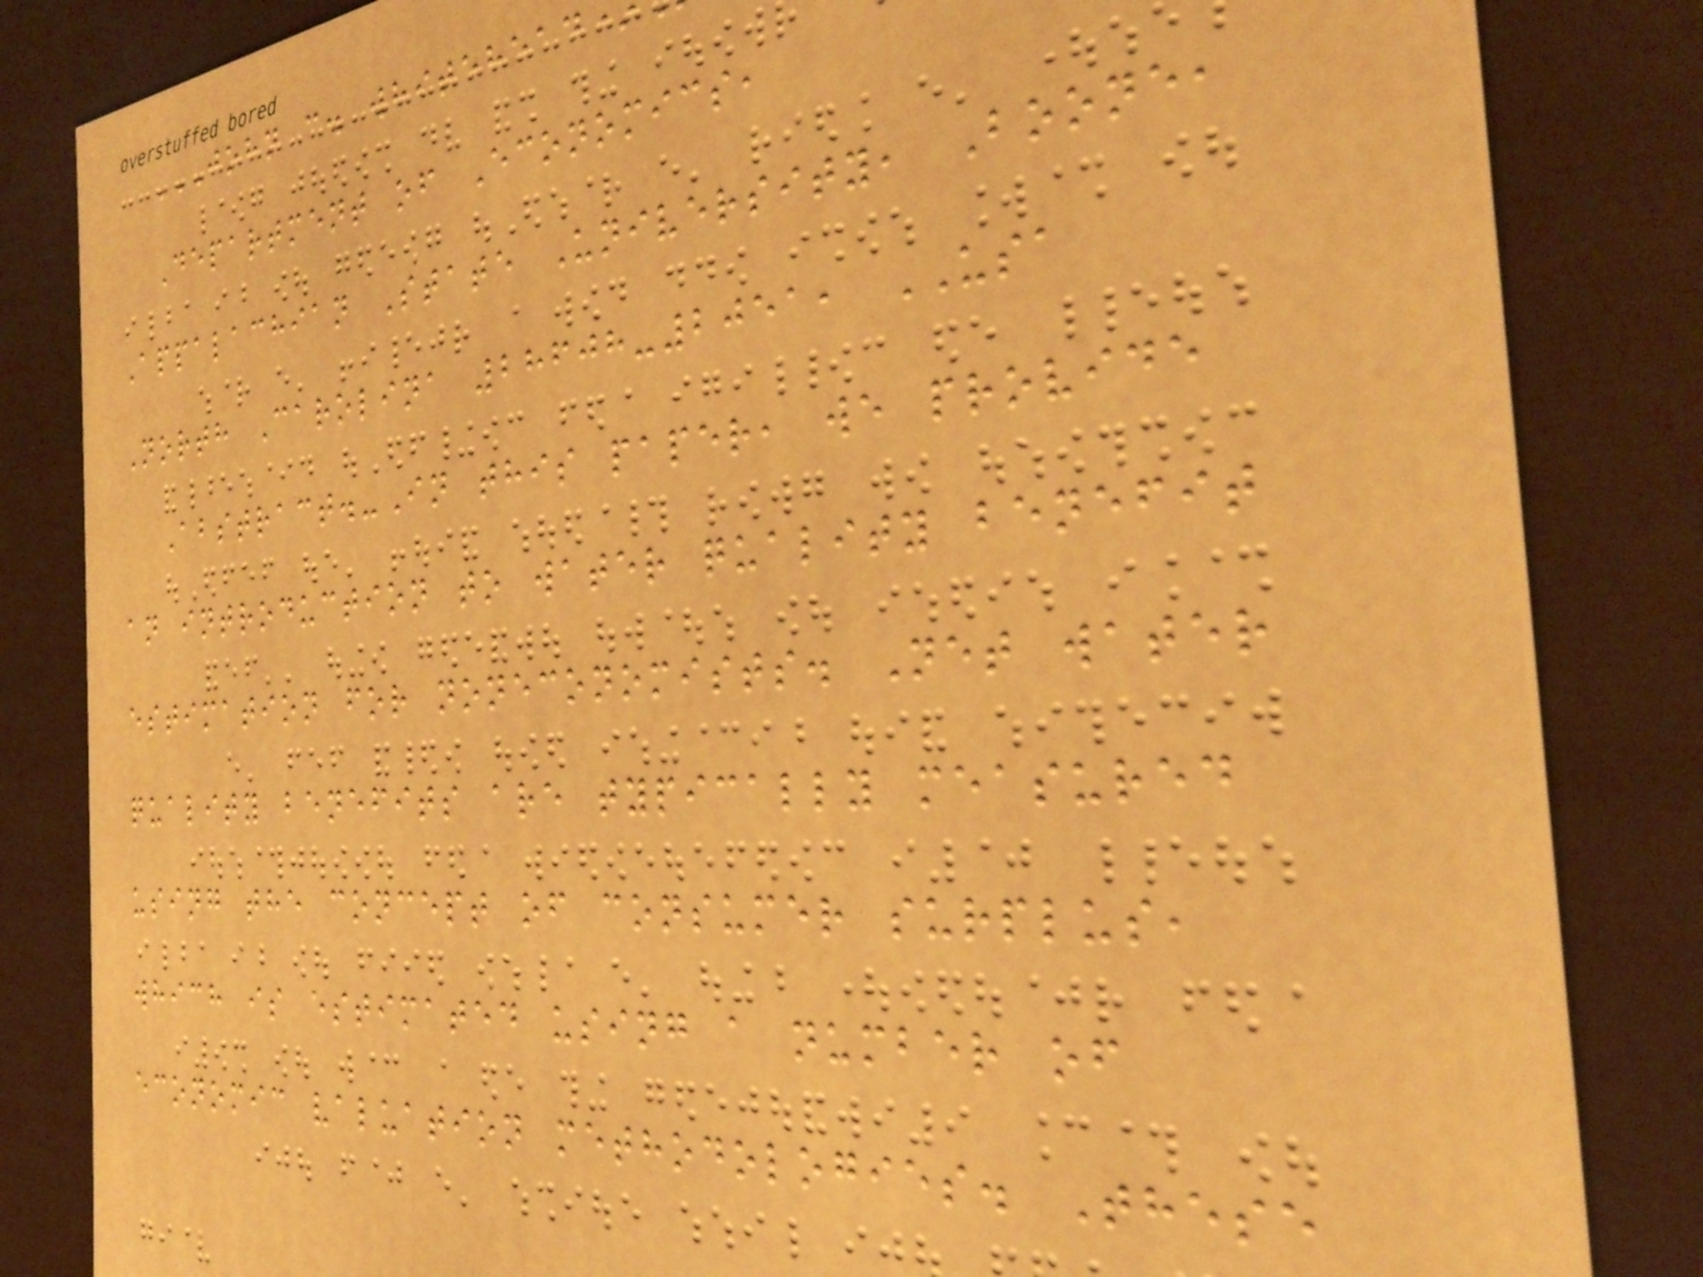Department of Economics,
Appalachian State University, Boone,
North Carolina 28608-2051, USA
Abstract.-In this paper, we provide
an introduction to water quality benefit
estimation for noneconomists. Net water
quality benefits are typically measured
using the concept of consumer surplus,
which is estimated using a number of
economic valuation methodologies. These
